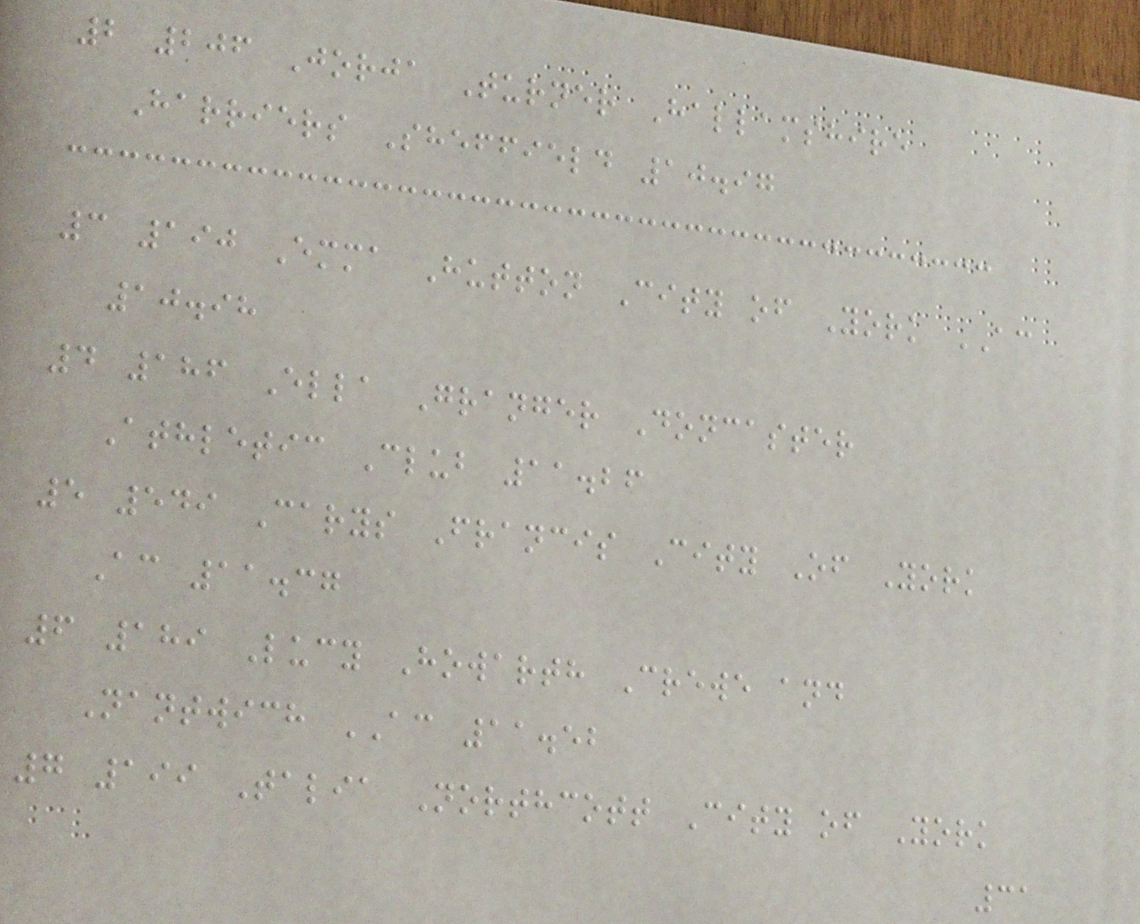2 206 Jorja Turner Hallamshire
Harriers Sheffield 10.97
3 190 Emma Hutton City of York AC
10.98
4 186 Ella Granger Doncaster
Athletic Club 11.26
5 549 Carys Francis City Of York
Ac 11.37
6 189 Lucy Howarth Crewe and
Nantwich AC 11.52
7 199 Talia Northcott City of York
31
